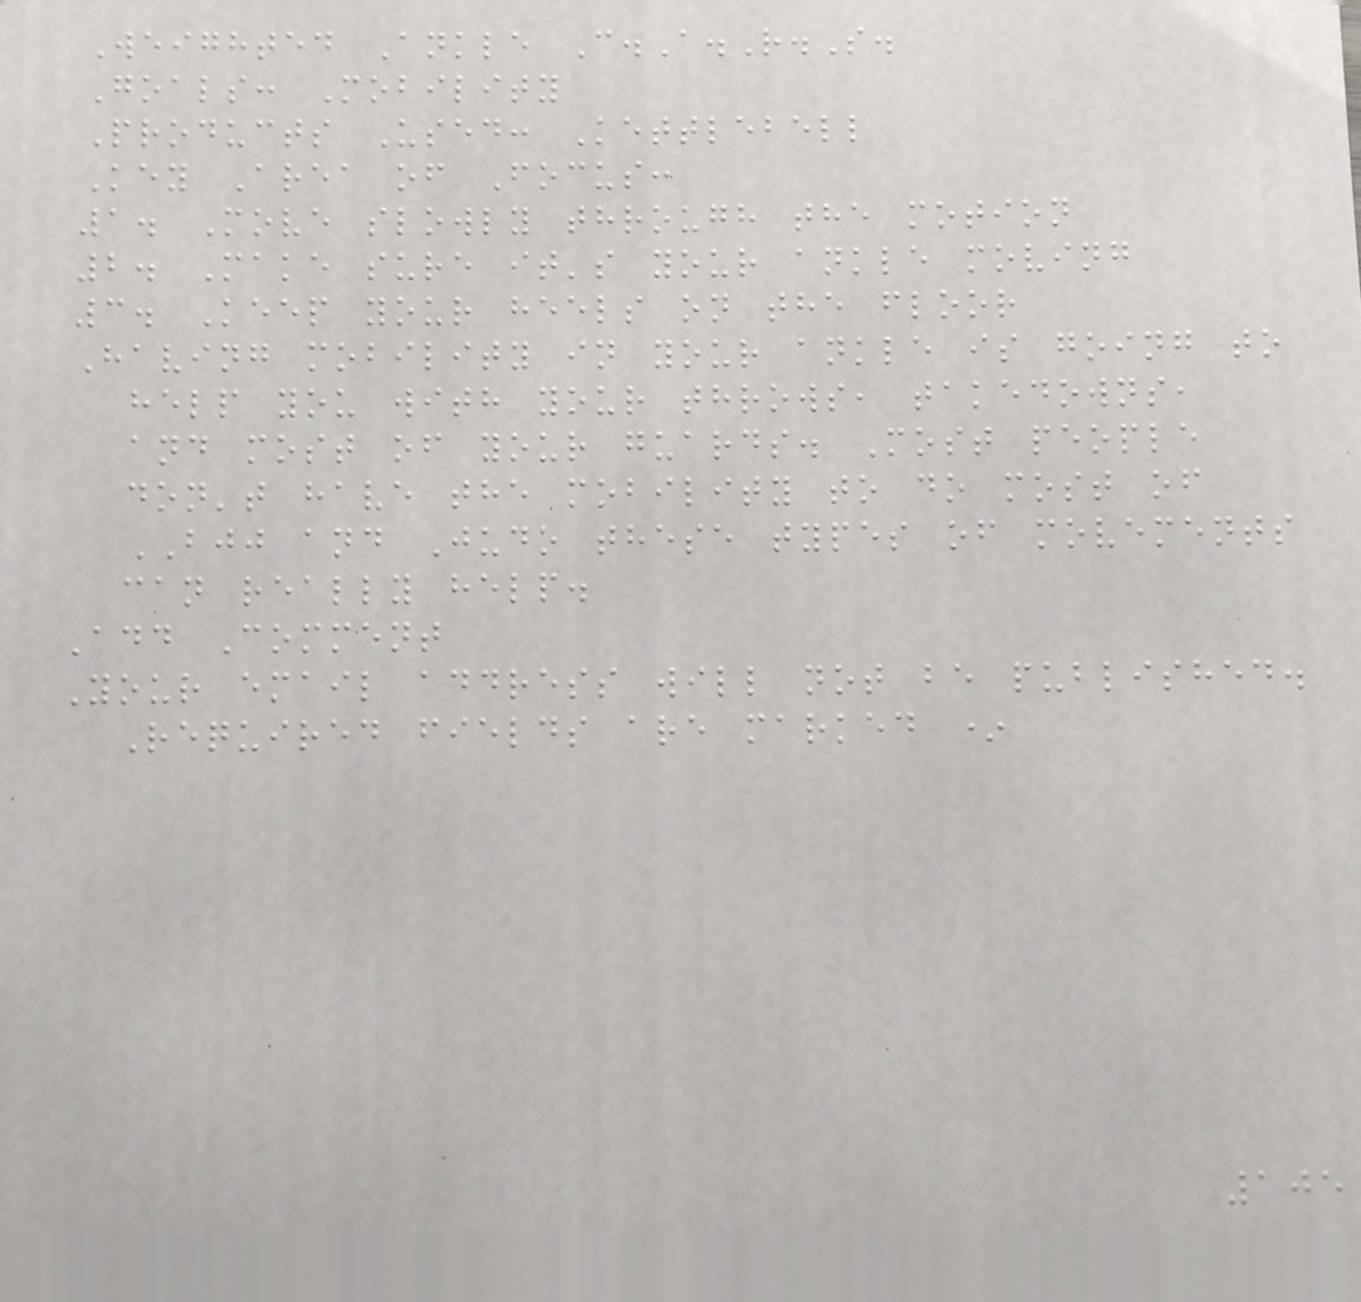Weighted Ankle C.A.R.S.
Goals: Mobility
Products Used: Kettlebell
Key Area of Focus:
1. Move slowly through the motion
2. Make sure it's your ankle moving
3. Keep your heels on the floor
Having mobility in your ankle is going to
help you with your throws, takedowns,
and most of your guards. Most people
don't have the mobility to do most of
BJJ and Judo these types of movements
can really help.
Add Comment
Your email address will not be published.
Required fields are marked *
105
